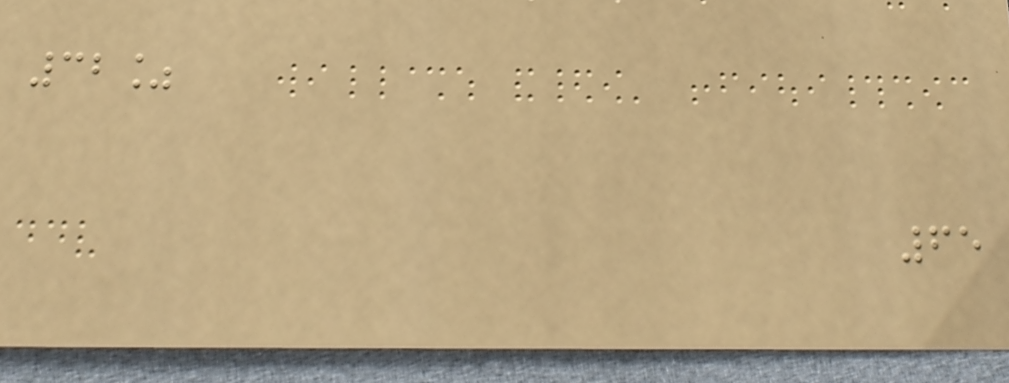32%
65
